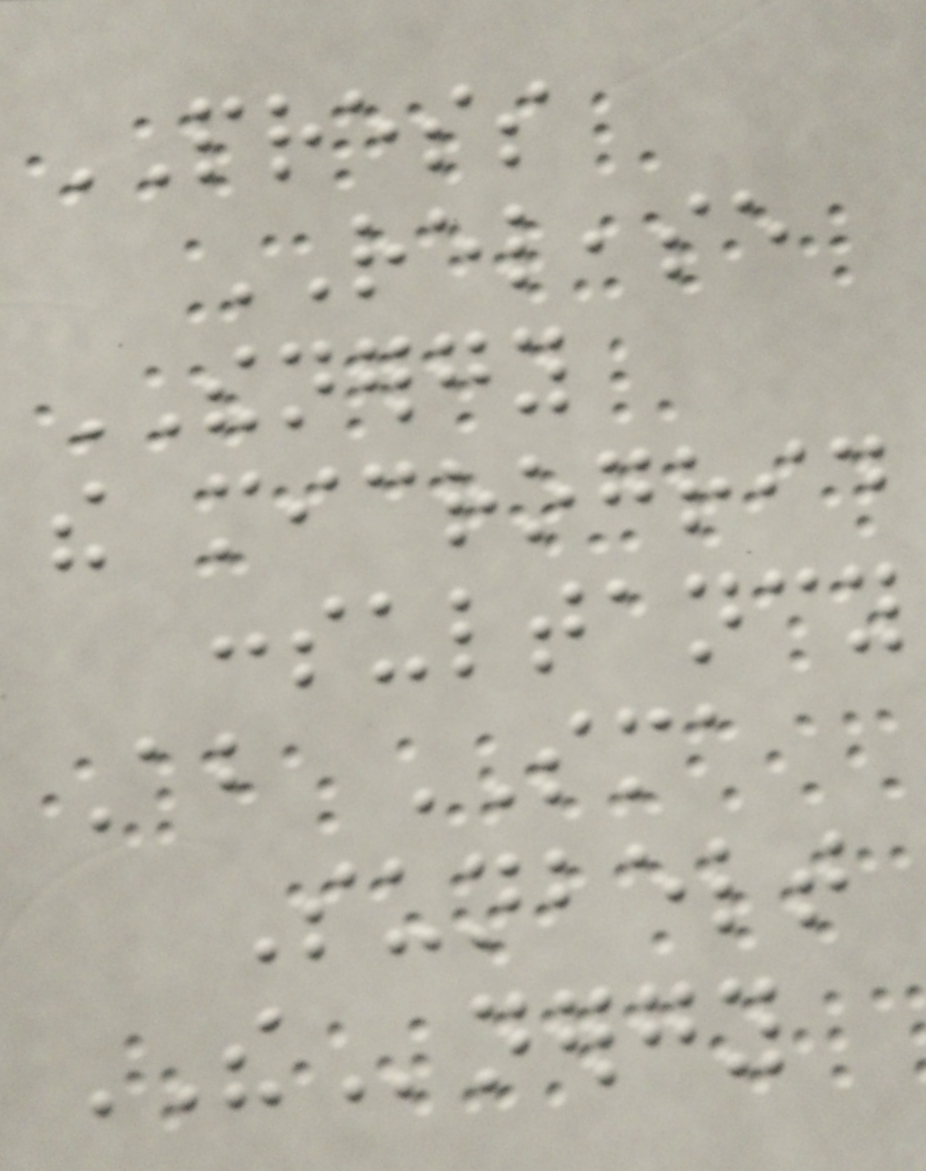PRESS
RELEASE
THENERGY
the microgrid
consultancy
About SMA
Sunbelt
THEnergy
